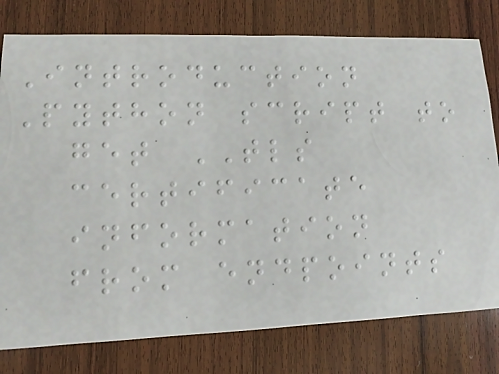Introduction
Python script to
get TLS
certificate
information
from endpoints
